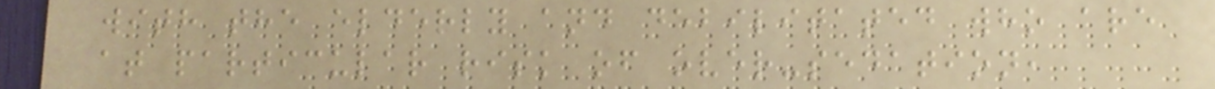with the elderly and debilitated who are
at particular risk of over-sedation,
